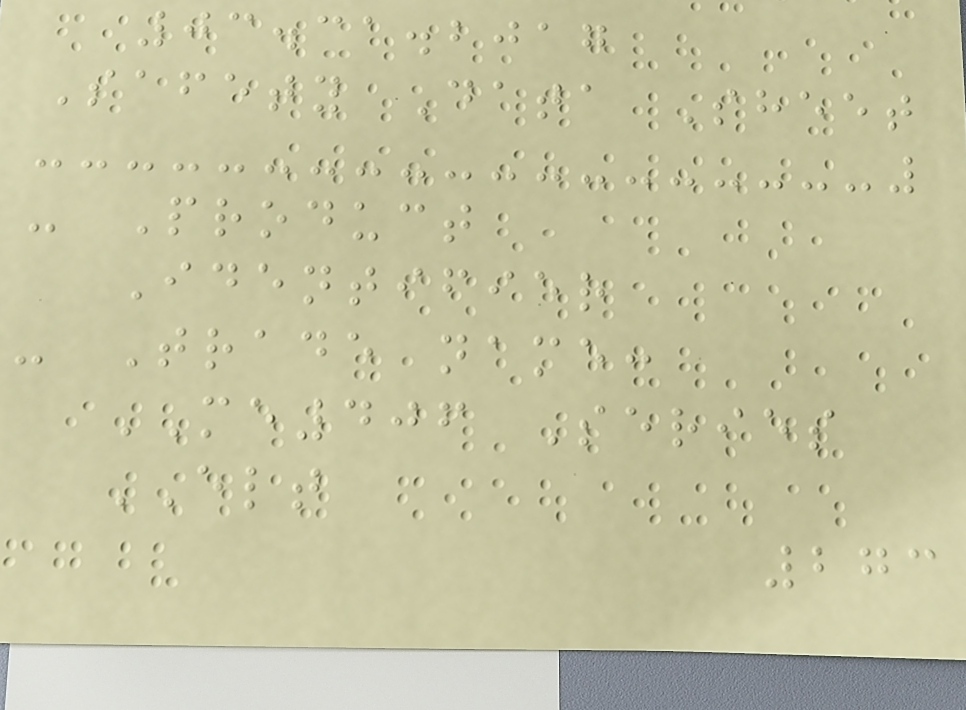03.31.2017
Safety Data Sheet
- Product
Identifier
- Trade name:
ME406 Series
ELT
273
